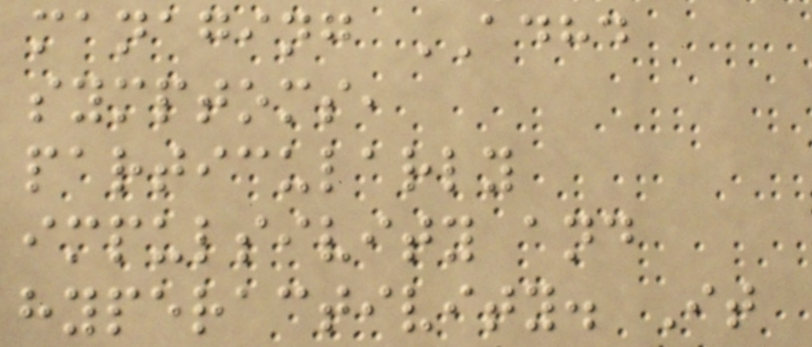managing ADHD
symptoms,
particularly
impulsivity and
hyperactivity. It
